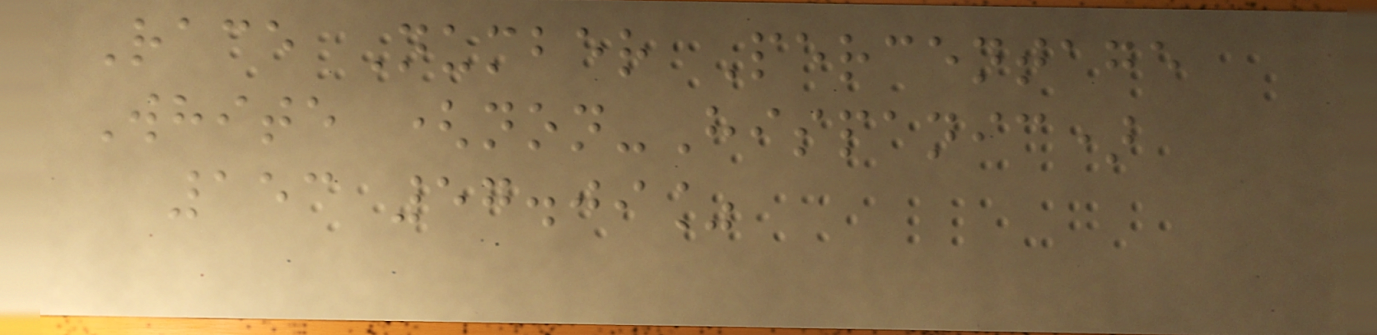Race Number Percentage
White (non-Hispanic)
153 57.09%
